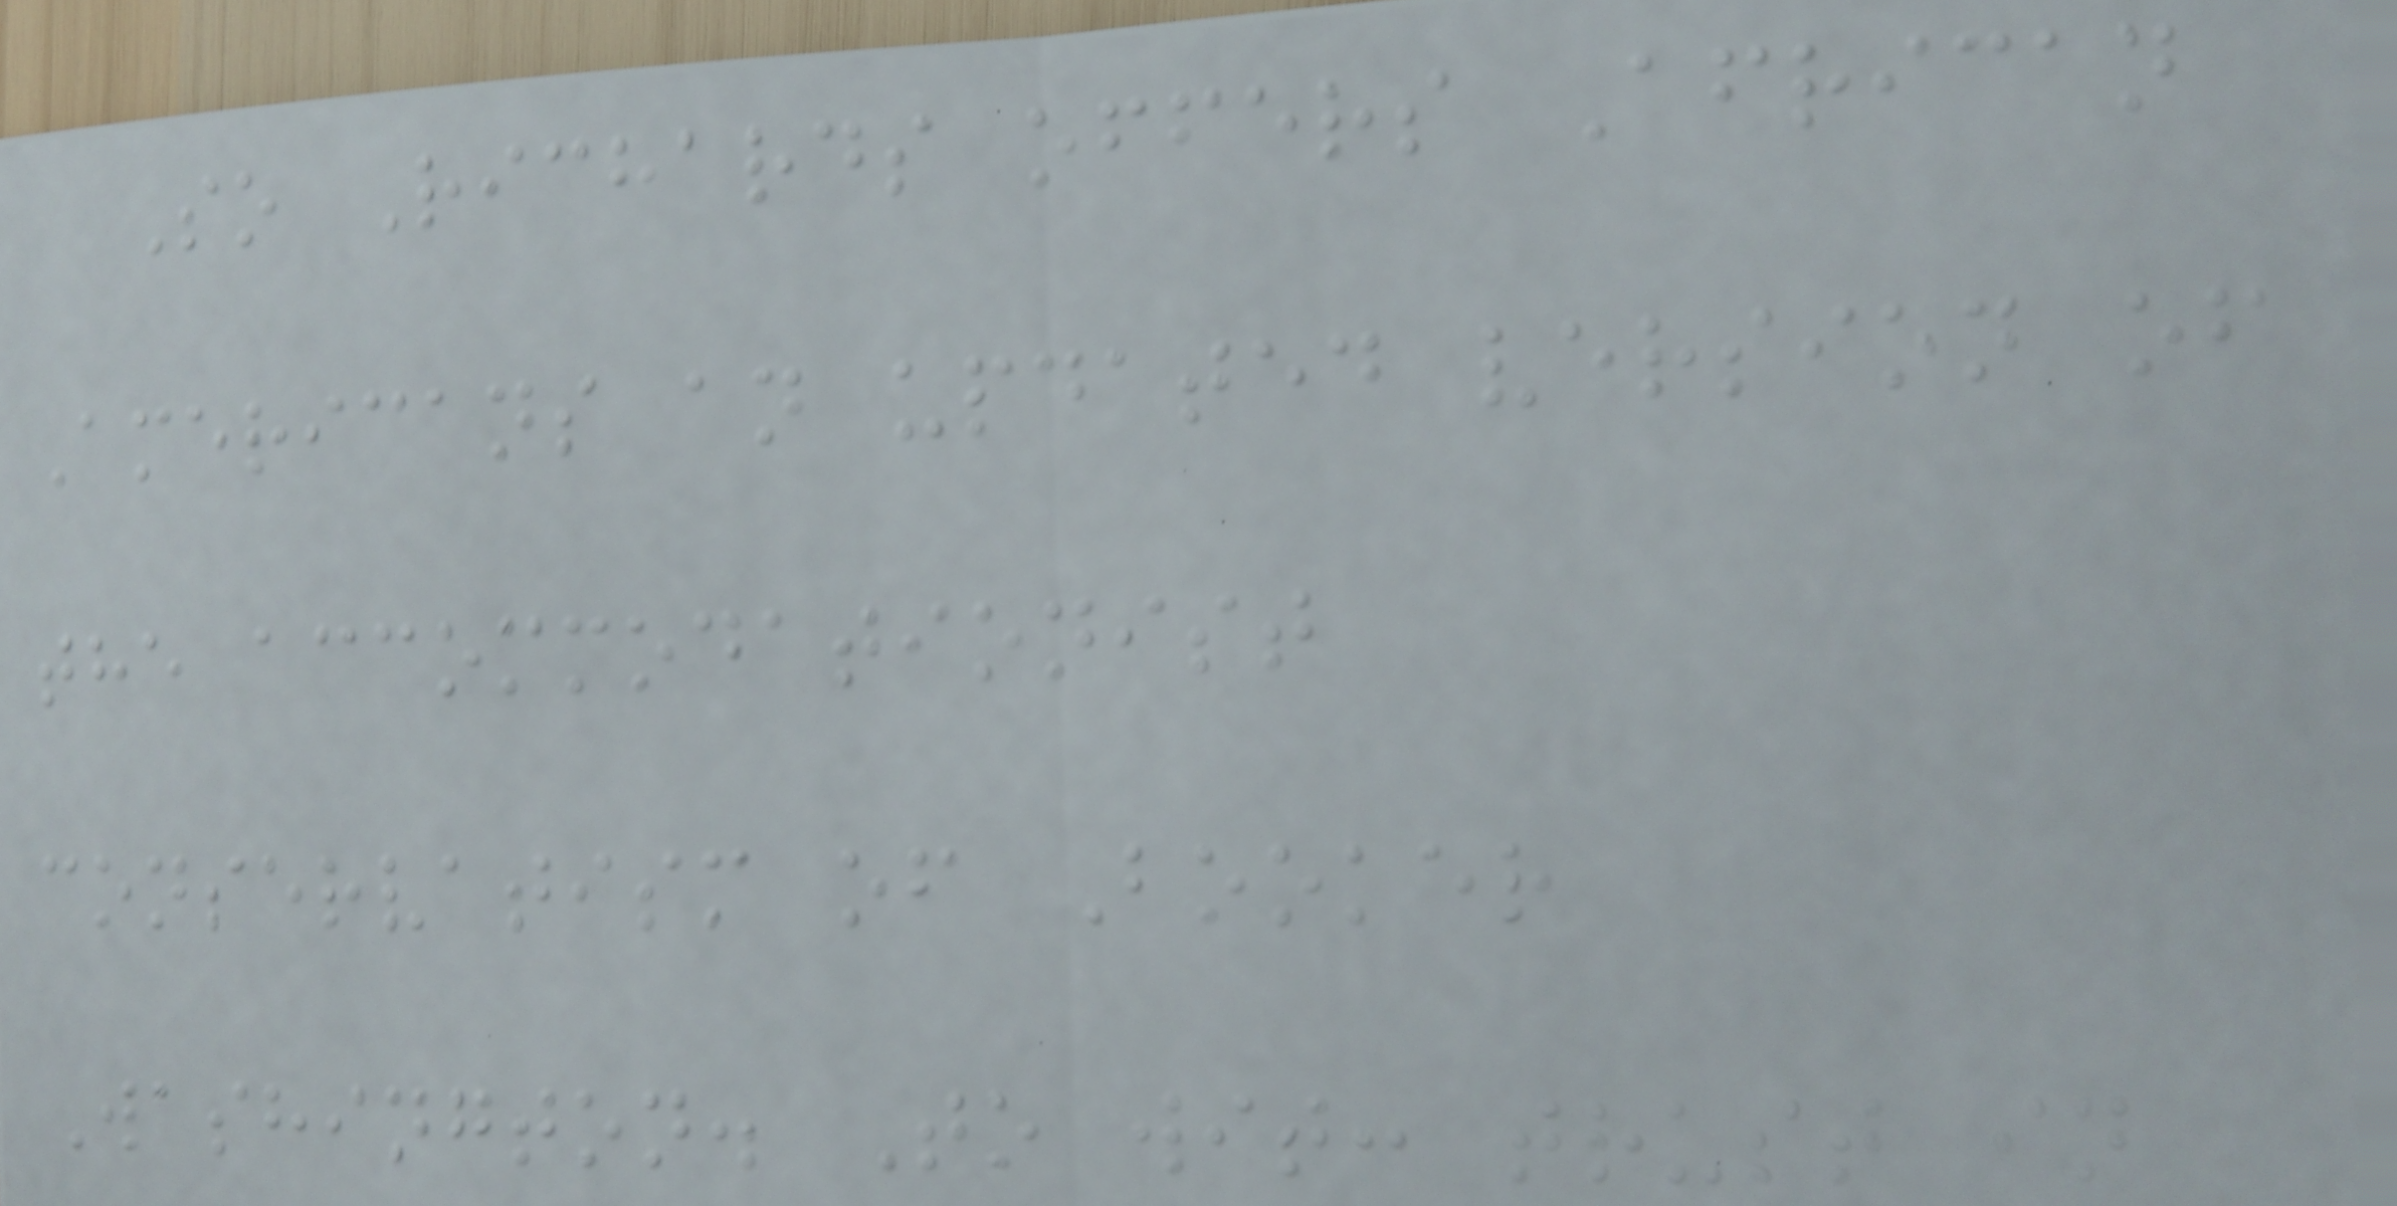So Richards offers African
Americans an updated version of
the accommodationist
conservatism of Booker
Washington. To wit: trust in
